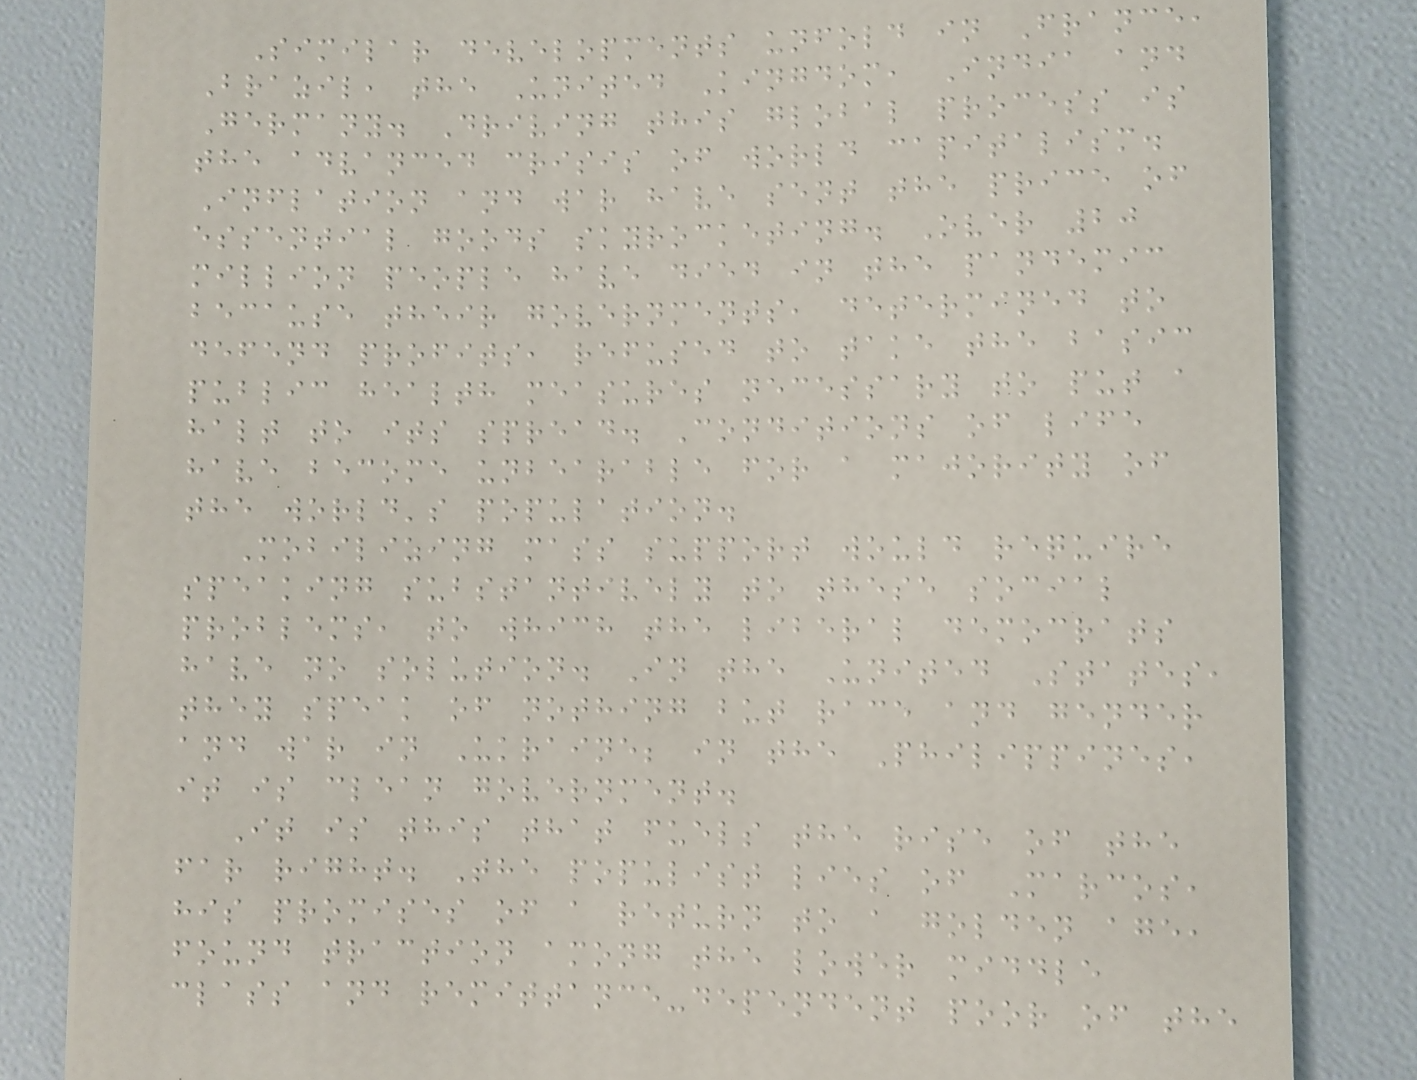Similar developments unfold in France,
Brazil, the United Kingdom, India and
Germany. Driving this global process is
the advanced crisis of world capitalism.
Inflation and war have sent the price of
essential goods skyrocketing. Over 20
million people have died in the pandemic
because their governments, determined to
defend profits, refused to take the basic
public health measures necessary to put a
halt to its spread. Conditions of life
have become unbearable for a majority of
the world's population.
Mobilizing mass support would require
speaking substantively to these social
problems, to which the liberal democrats
have no solution. In the United States,
they speak of nothing but race and gender
and war in Ukraine; in the Philippines,
it is clean government.
It is this that fuels the rise of the
far right. The populist lies of Marcos,
his promises of a return to a golden age,
found traction among the lower middle
class and remittance-dependent poor of the
